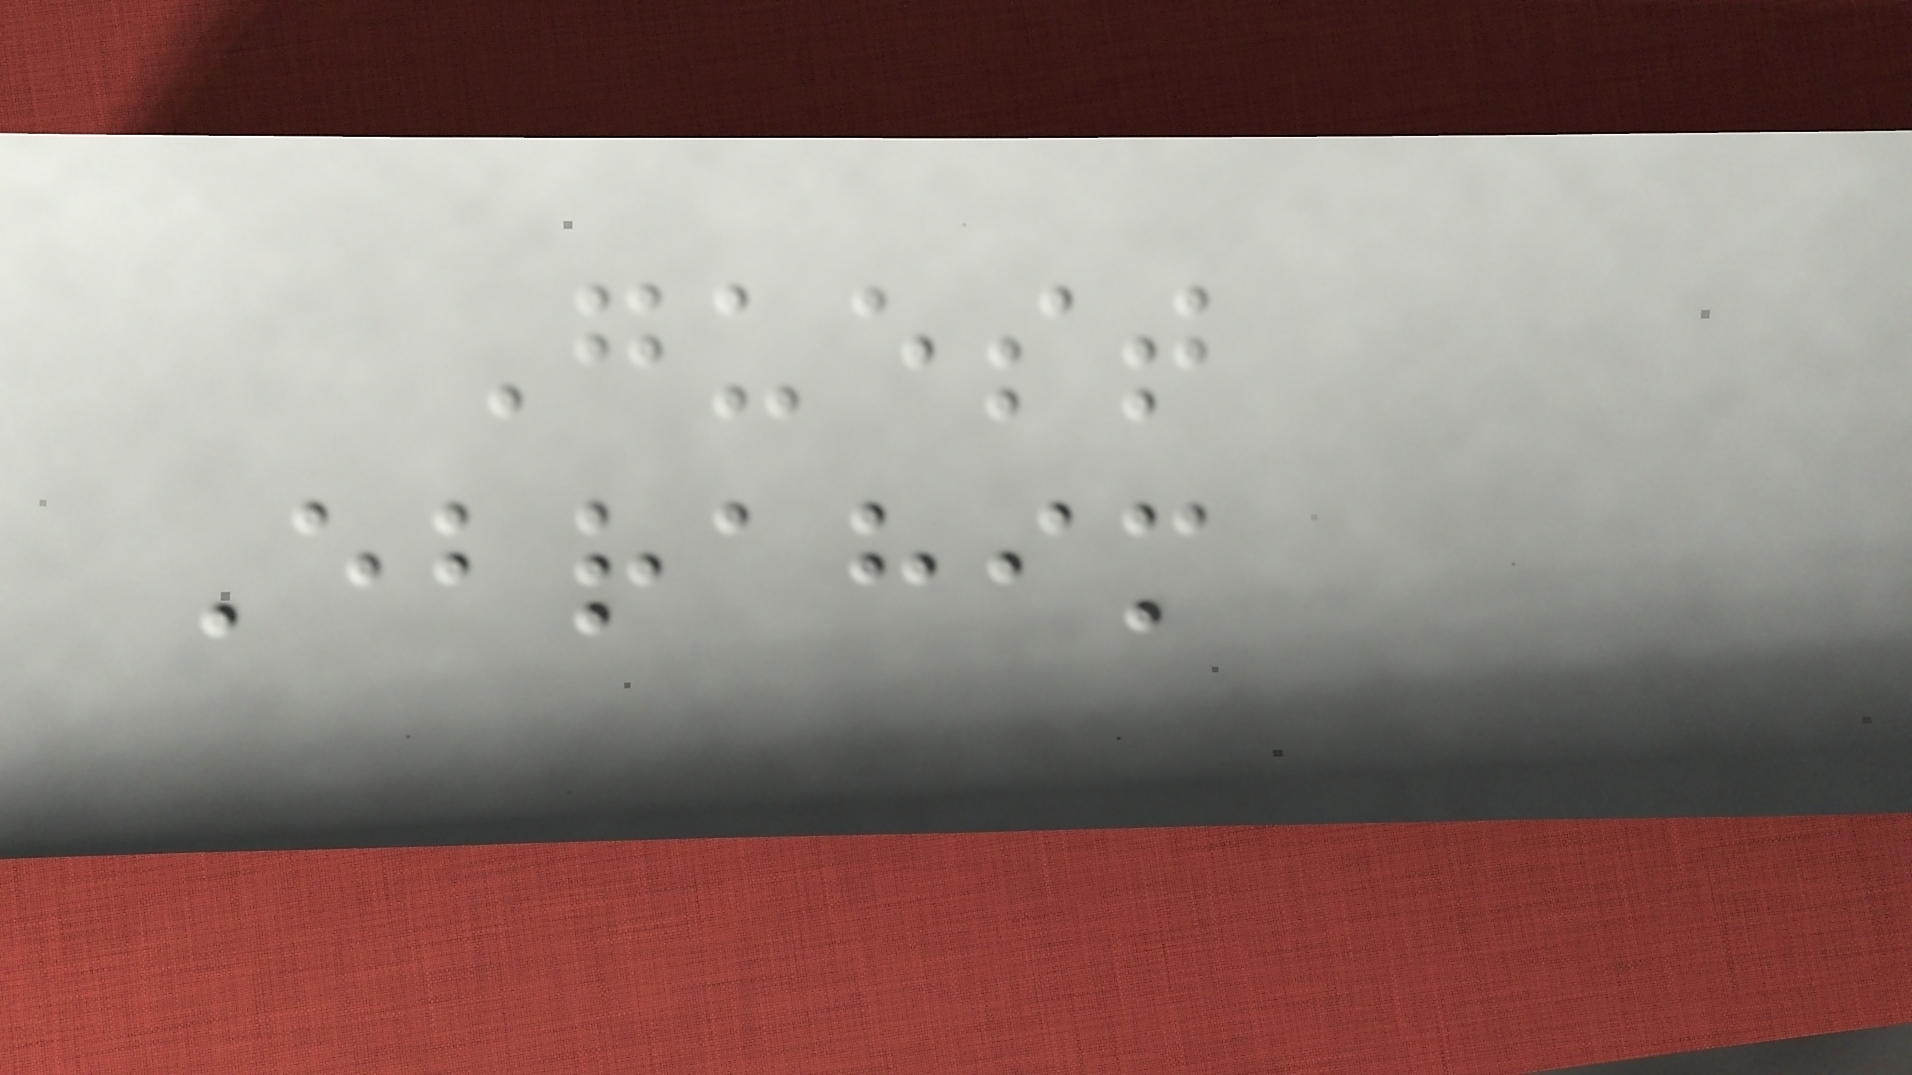Guest
Ebrahim
